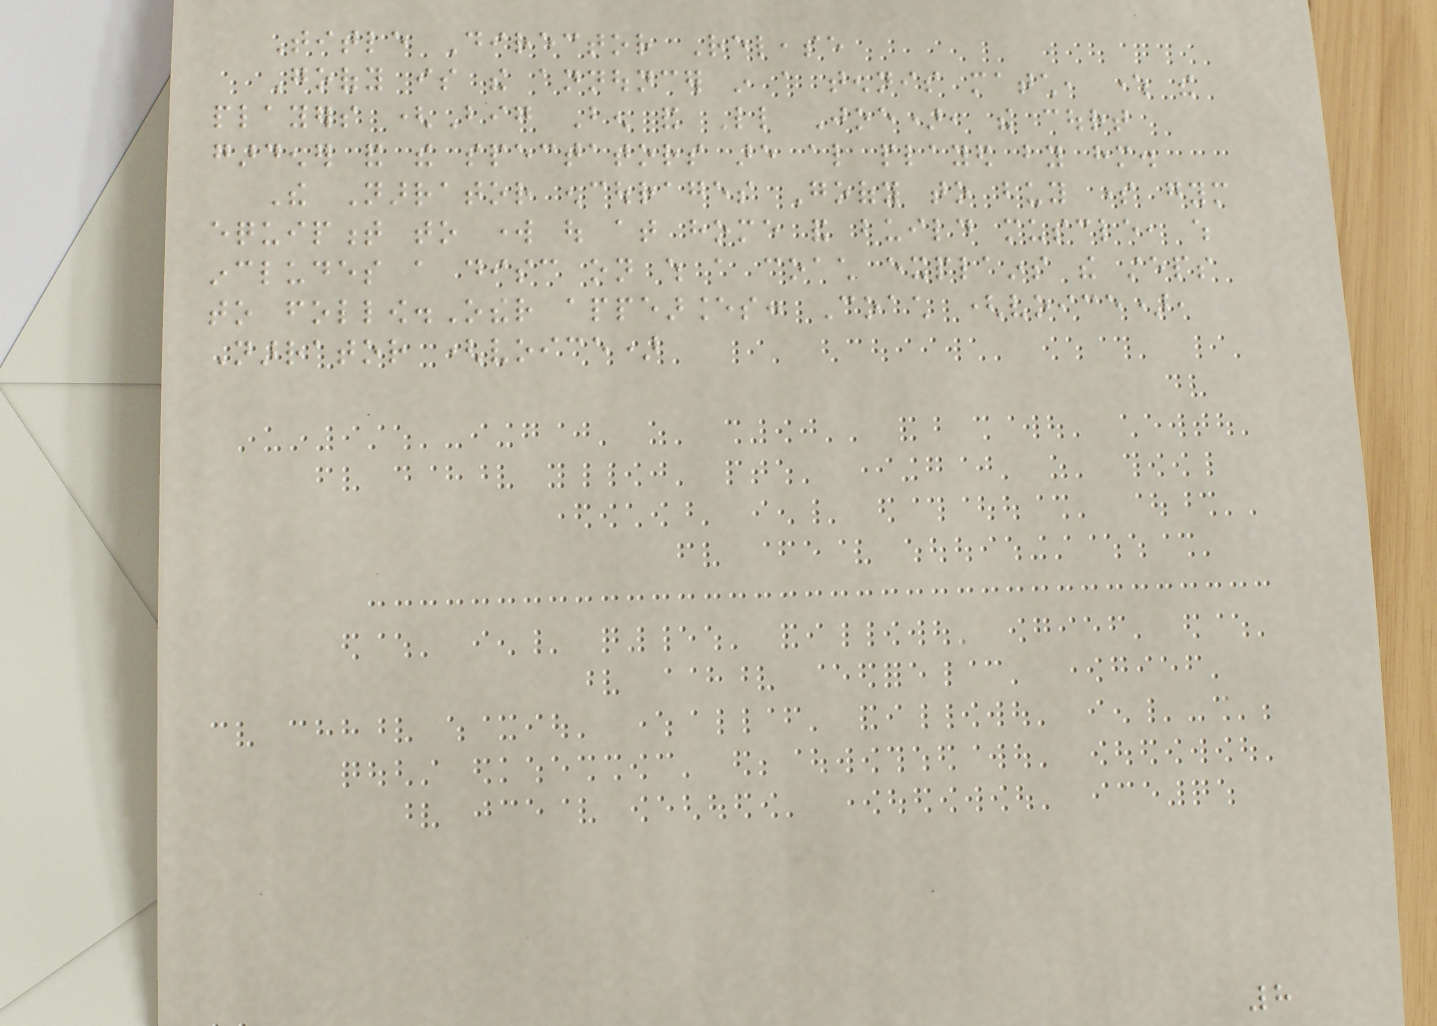Title Director Release
Goofy is the announcer in a tennis match, where the
players (Big Ben and Little Joe), the court
gardener and the spectators are also played by him.
The Narrator encourages Goofy to buy some gym
equipment to work out at home and build muscle, which
includes a disc on which a coach explains the steps
to follow.Other appearances: Coach (voice),
Narrator (voice)
8
